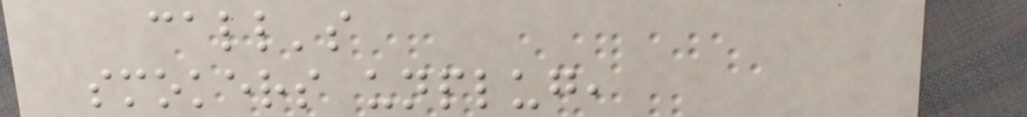call's
smokers unplug,
